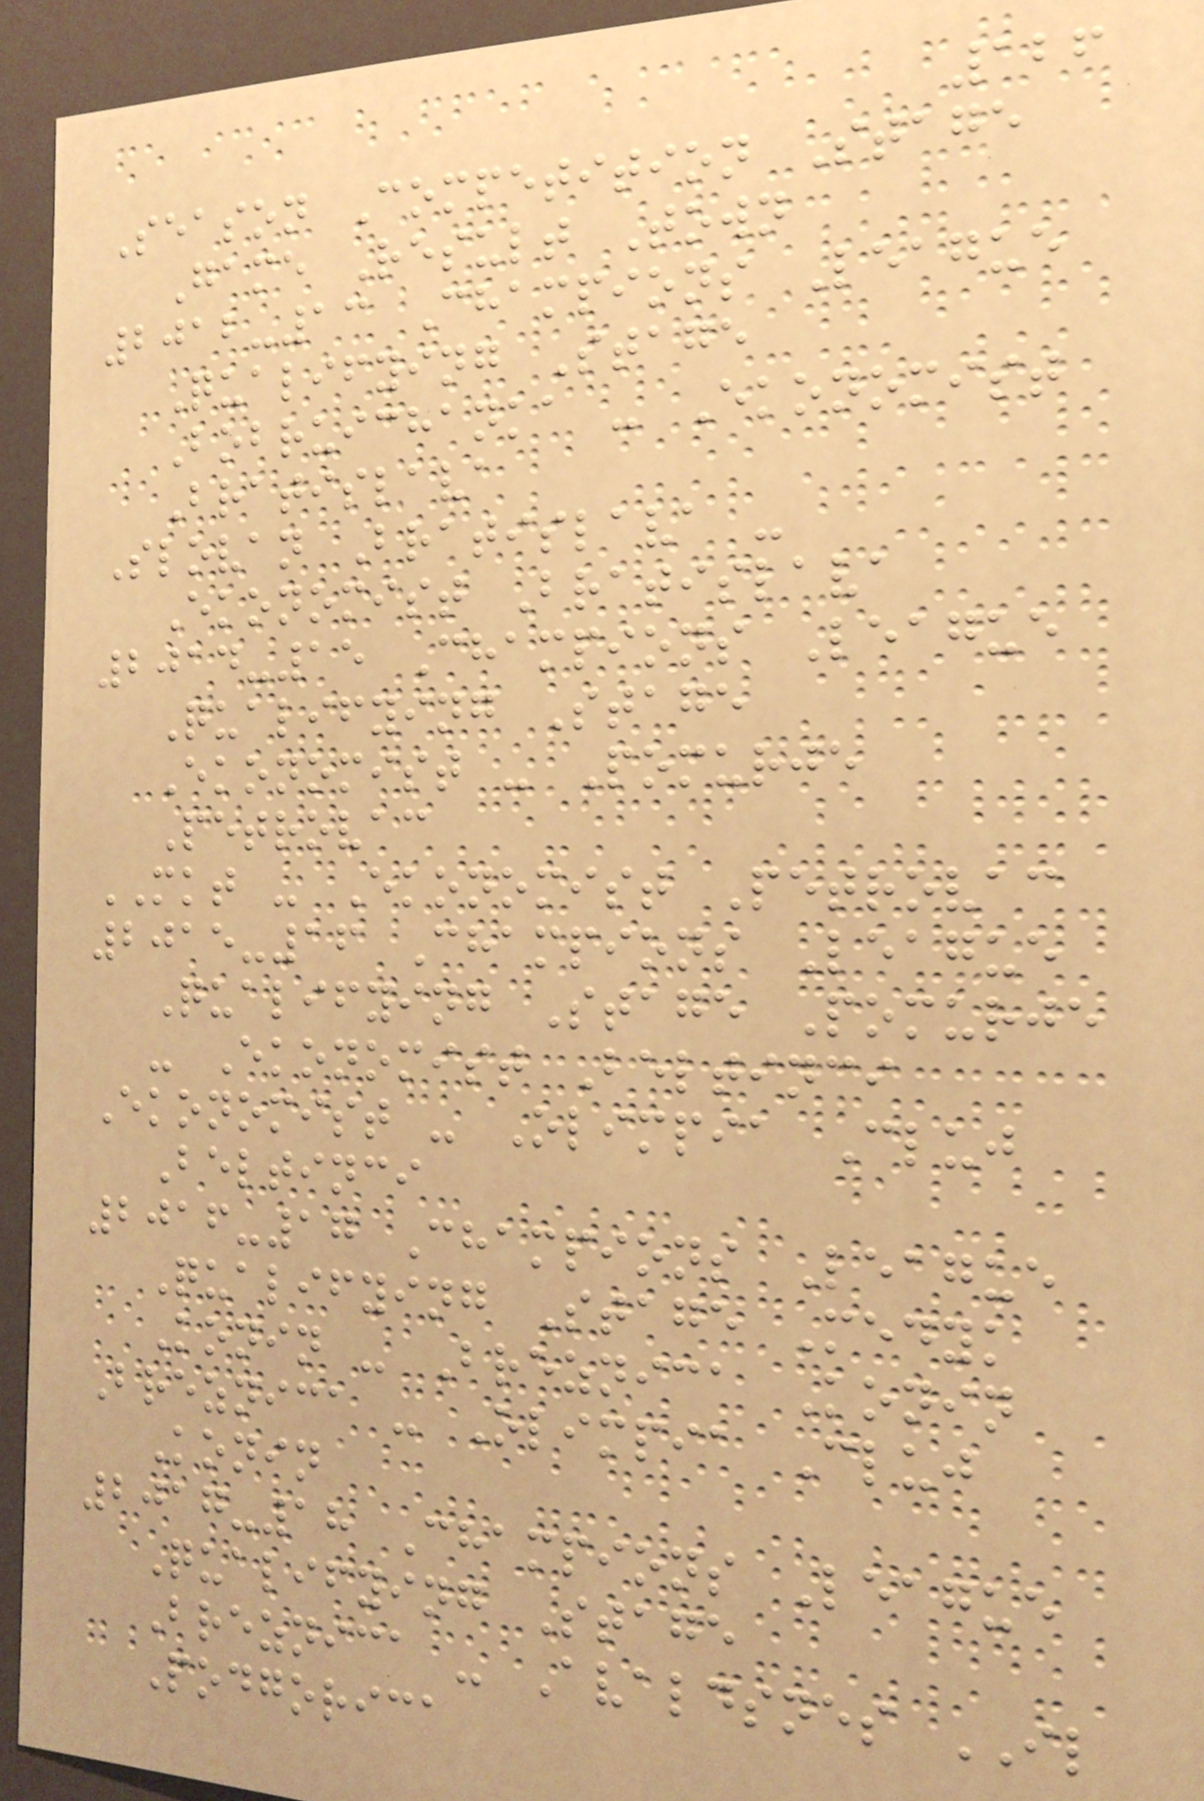126
Season Competition Stage
Game Result Town
2012-13 Champions League
Qualifying Stage
Bobruichanka - Ekonomist
Bratislava
Slovan Bratislava -
Ekonomist Bratislava
2014-15 Champions League
Qualifying Stage
Ekonomist - Pomurje
Petrovac
MKT - Ekonomist Petrovac
2015-16 Champions League
Qualifying Stage Pomurje
- Ekonomist Beltinci
Ekonomist - Olimpia Cluj
Beltinci
2016-17 Champions League
Qualifying Stage Medyk
Konin - Breznica Konin
Breznica - Olimpia Cluj
Konin
2017-18 Champions League
Qualifying Stage
Breznica - Avaldsnes IL
Podgorica
